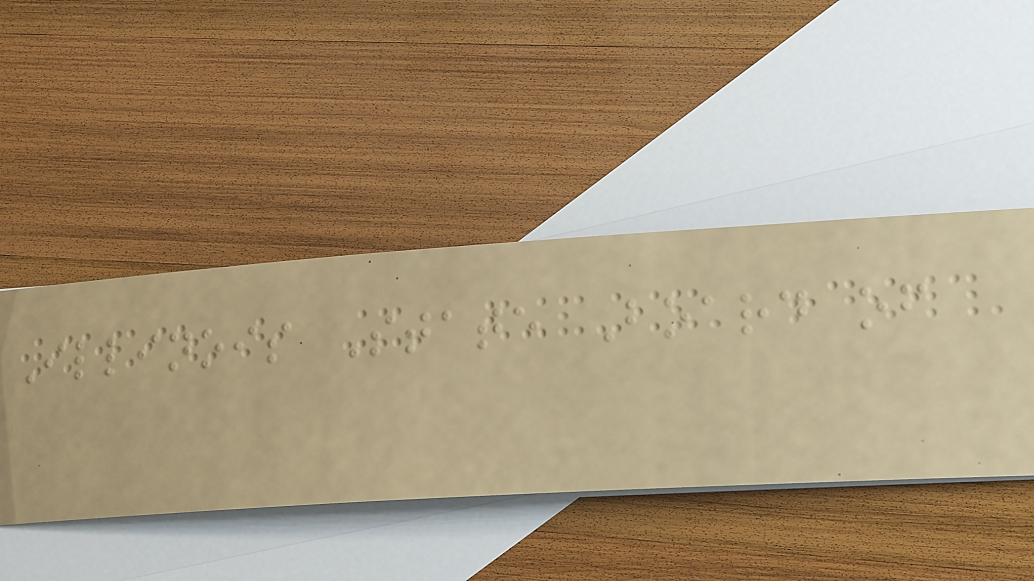Illinois State Board of
